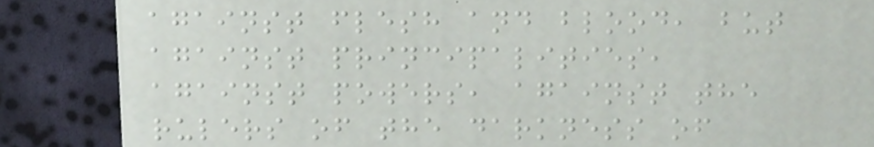against flesh and blood, but
against principalities,
against powers, against the
rulers of the darkness of
